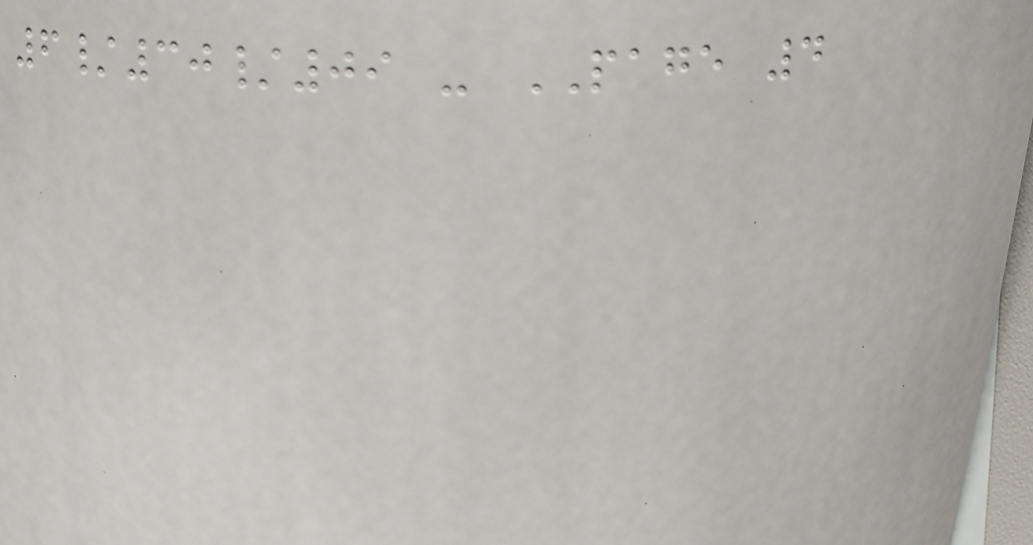6/30/09 - PAGE 4
